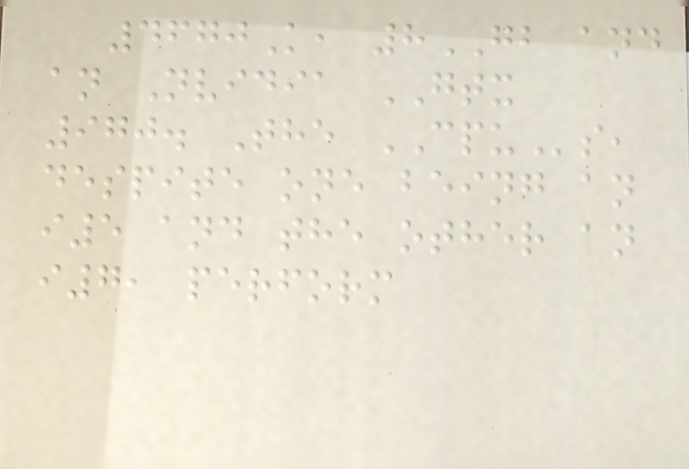4670K, 8GB and
an Nvidia GTX
970. The CPUs,
despite one being an
i5 and the other an
i7, perform
